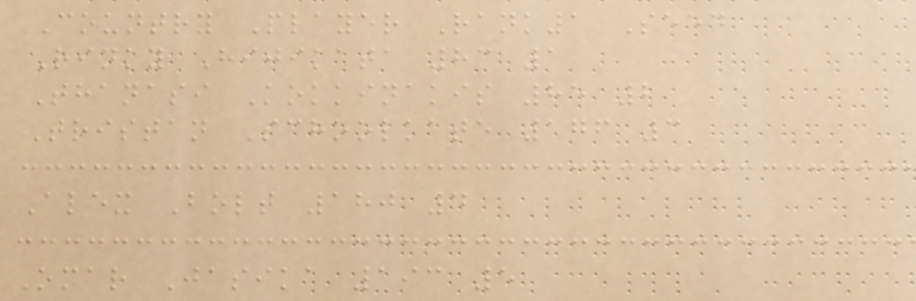Country Player Rank1 Seed
Rinky Hijikata 83 1
Thanasi Kokkinakis 85 2
Tristan Schoolkate 176 3
Alex Bolt 180 4
Omar Jasika 193 5
